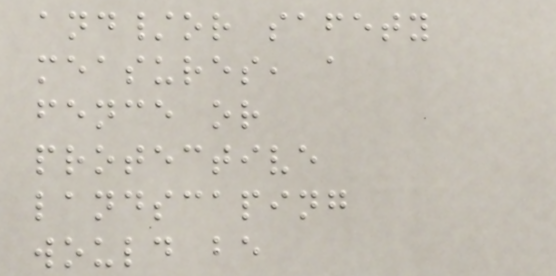and/or safety
measures, a
fence or
protective
landscaping
would be
